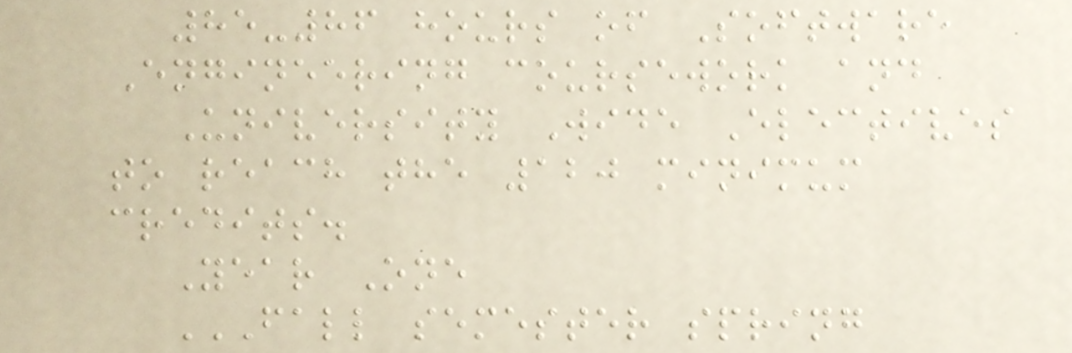85-86 hours of Software
Engineering coursework and
University Wide Electives
to reach the 120 minimum
credits.
Year One
FALL SEMESTER SPRING
